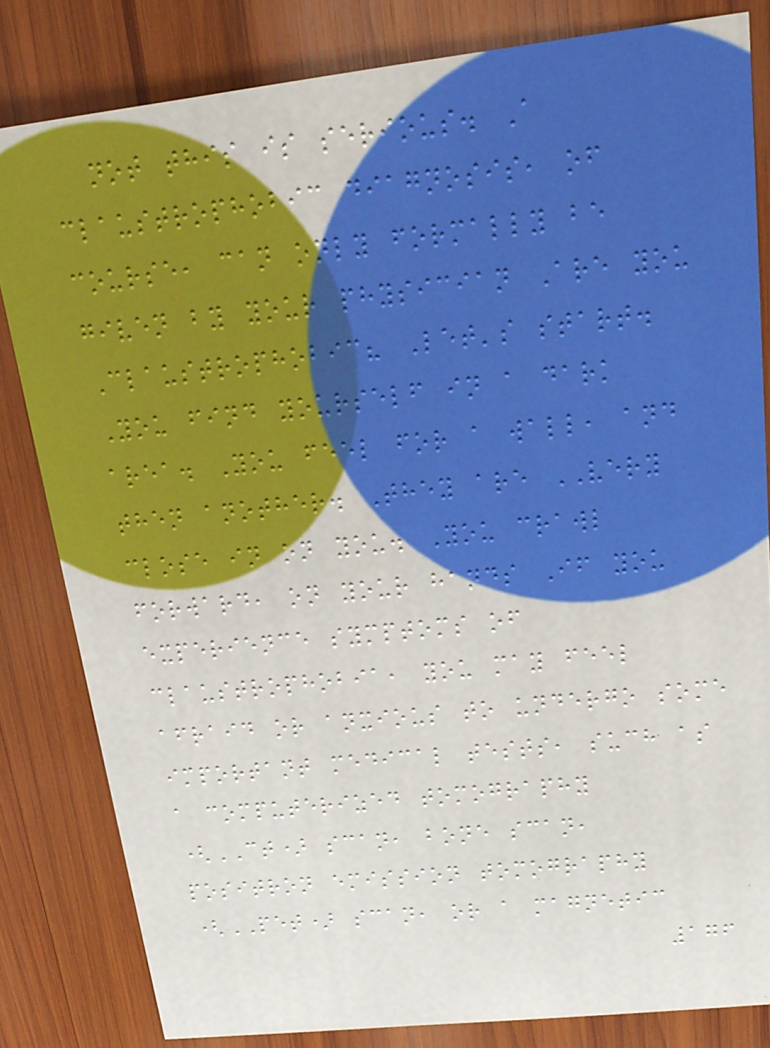not this is serious. A
claustrophobic diagnosis, of
course, can only formally be
given by your physician Are you
Claustrophobic? Let's start.
You find yourself in a dark
area. You feel for a wall, and
then another. They are VERY
close in on you. You crawl
forward, on your hands If you
experience symptoms of
claustrophobia, you may feel
afraid or anxious to undergo some
important medical tests, such as
a computerized tomography
(CT) scan, bone scan,
positron emission tomography
(PET) scan, or a magnetic
176
